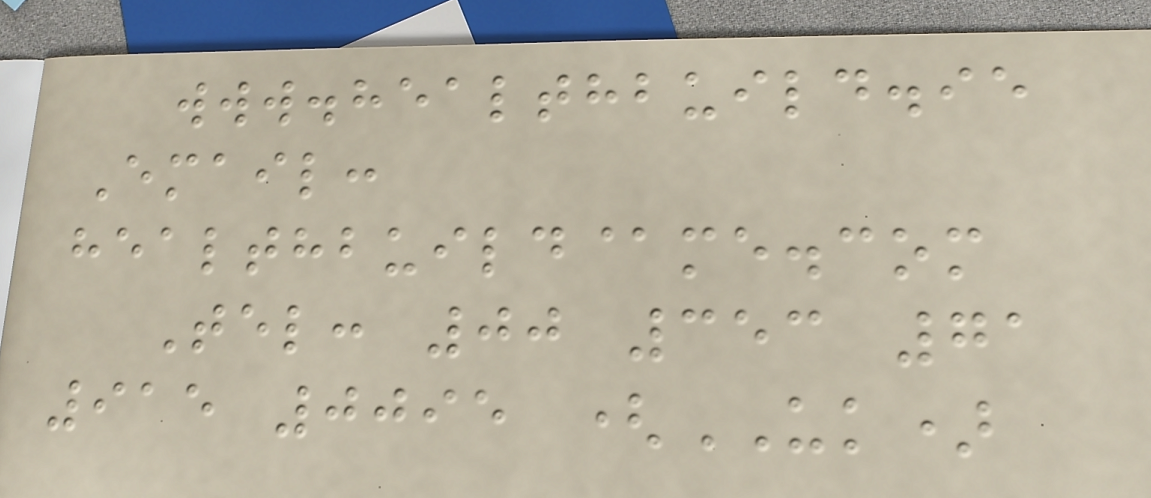www.healthbuild.ie
Email:
healthbuild@me.com
Tel: 00 353 71
915 0095 (UK)
